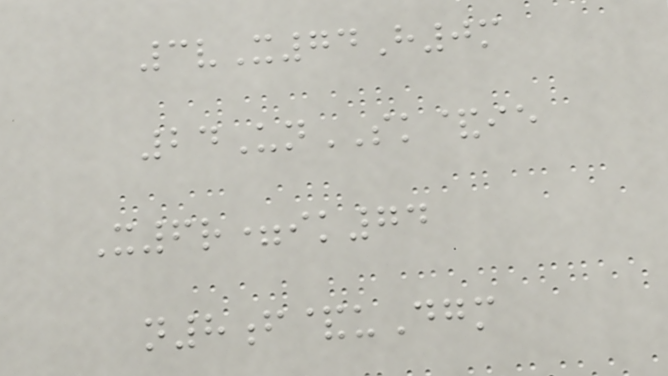3vX74H0m
24UnSK&ie
X6r=ik74
n8f&uDgm
